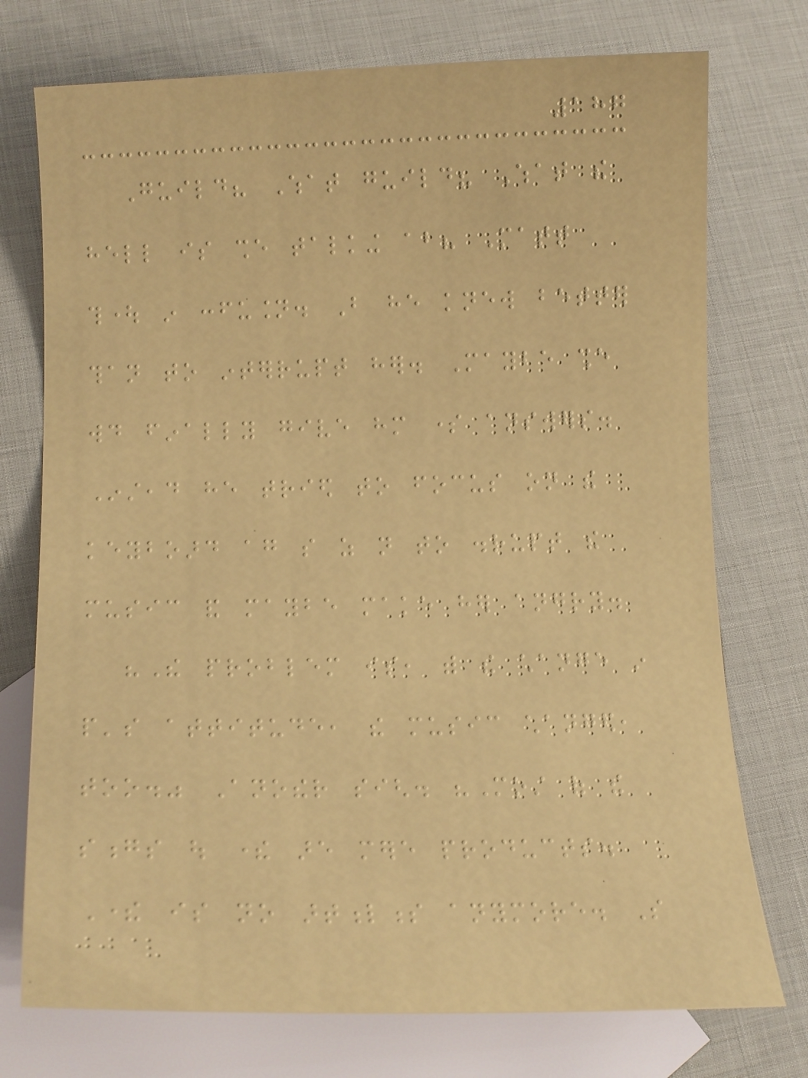187
Guild? What guild? What the
hell is she talking about? Matt
thought in confusion. But he knew better
than to interrupt her. Maybe she
would finally give him some answers.
Instead he tried to focus on the
keyboard again so as not to disrupt the
music and maybe make her angry.
"The problem is, with the change in
people's attitude, the music changed,
too." Another sigh. "Most of the
songs out there are mere products.
There is no artfulness anymore. So
